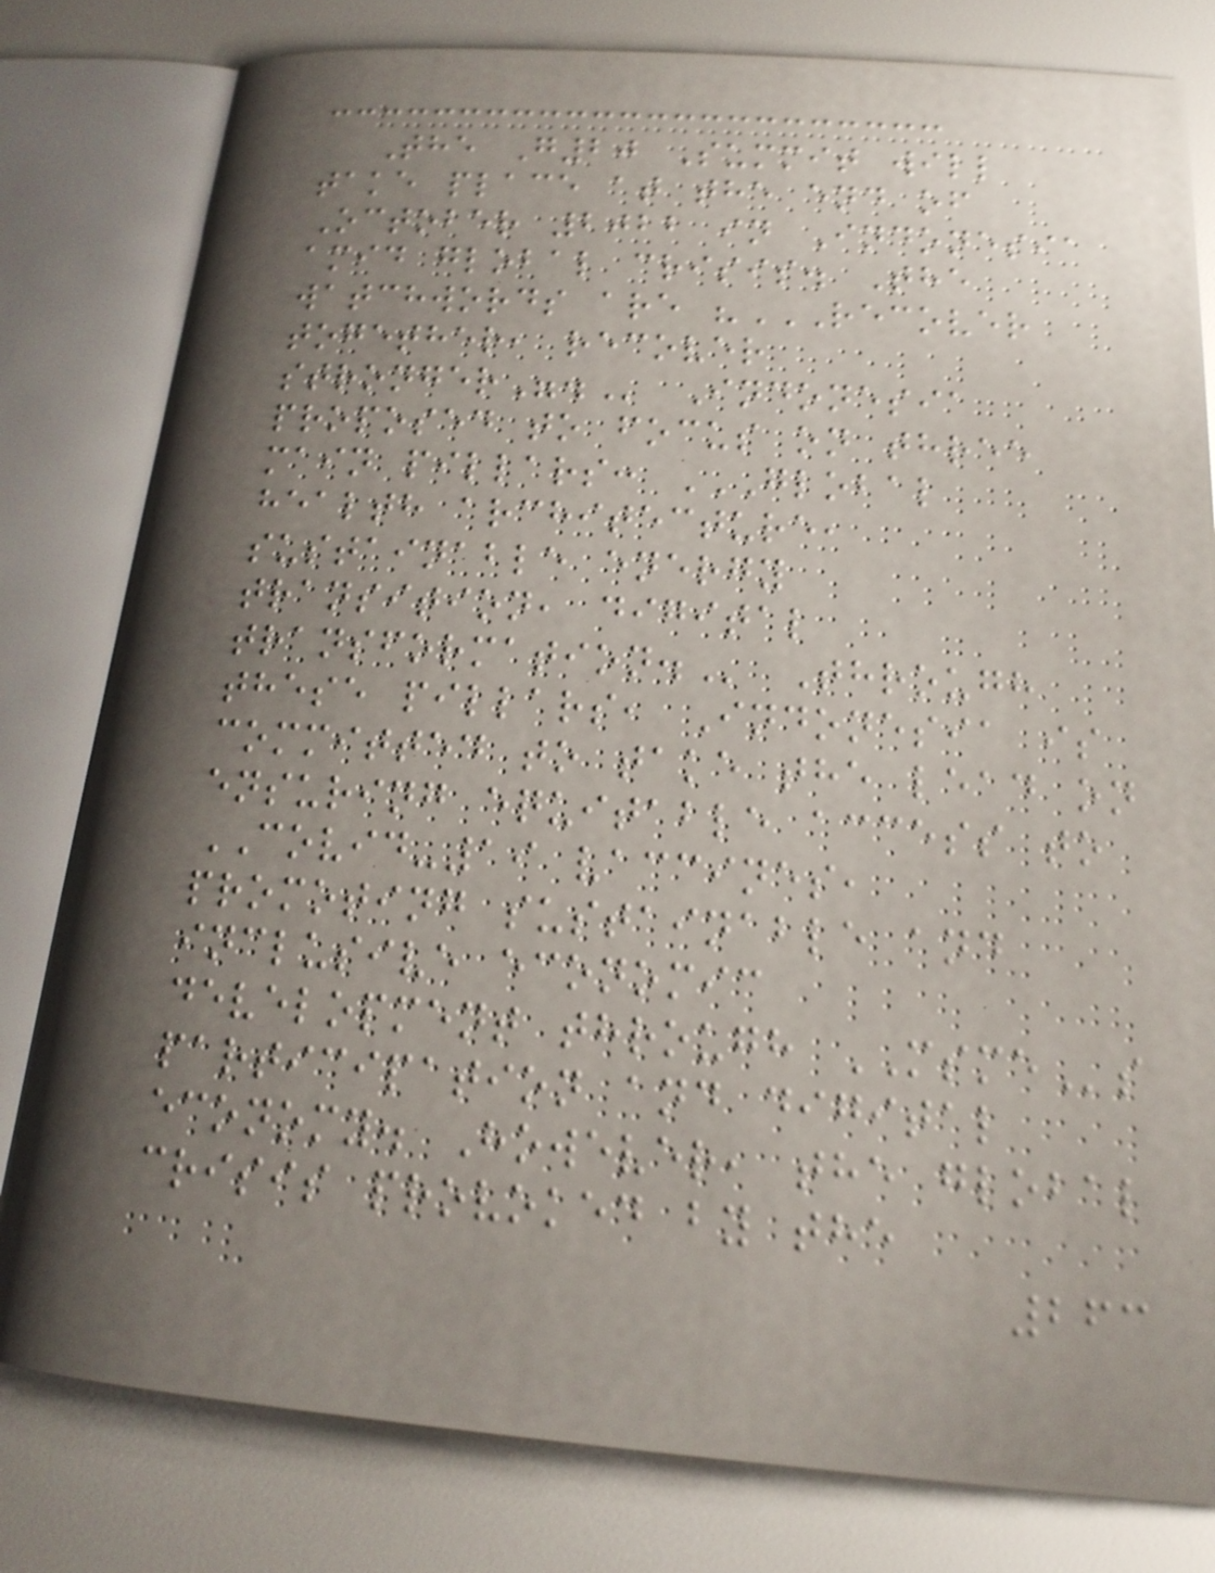The G20 Summit will
take place at the end of
October 2022 in Indonesia
amid global crisis. The
watchwords are "RECOVER
TOGETHER, RECOVER
STRONGER". Indonesia
proposed to focus on three
main pillars: GLOBAL
HEALTH ARCHITECTURE,
SUSTAINABLE ENERGY
TRANSITION, DIGITAL
TRANSFORMATION. Through
these pillars, Indonesia is
committed to take the lead on
ensuring equitable access to
COVID-19 vaccines,
promoting sustainable and
inclusive economic
development through MSMEs
participation and digital
economy. However, the global
crisis provoked by the
263
